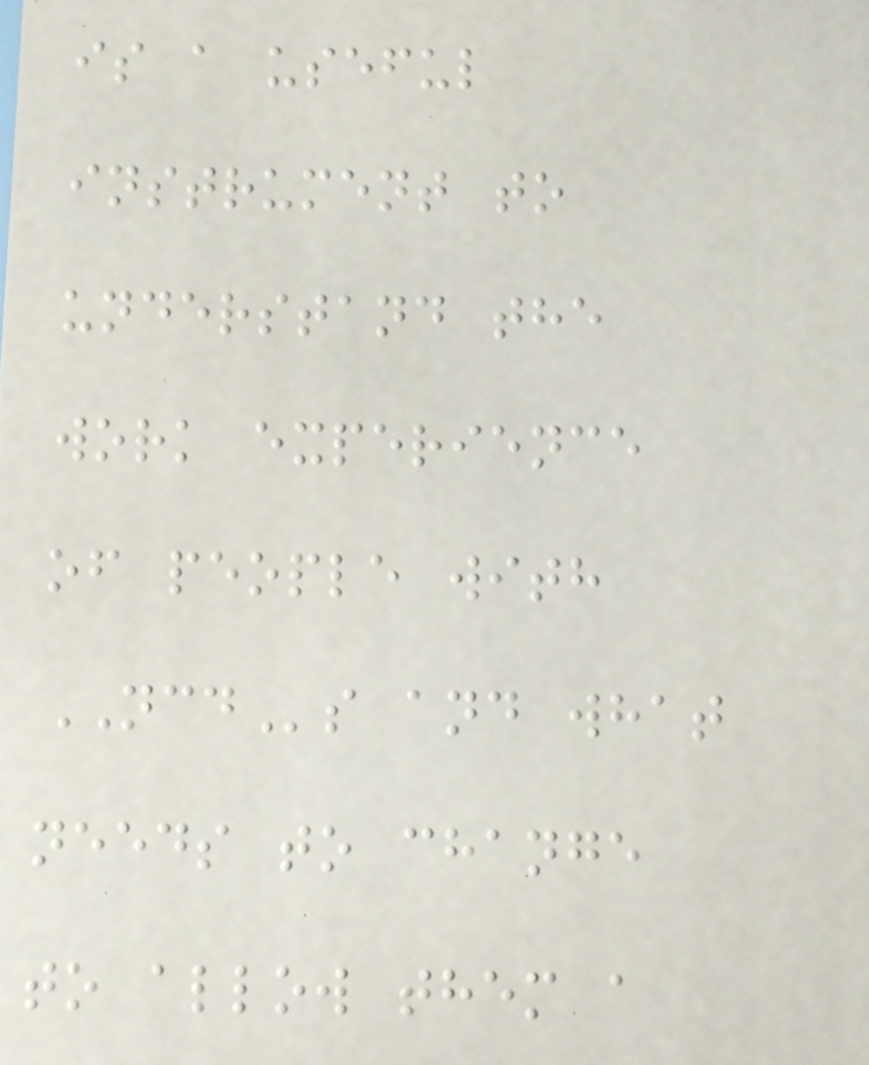is a useful
instrument to
understand the
work experience
of people with
NCDs and what
needs to change
to allow them a
